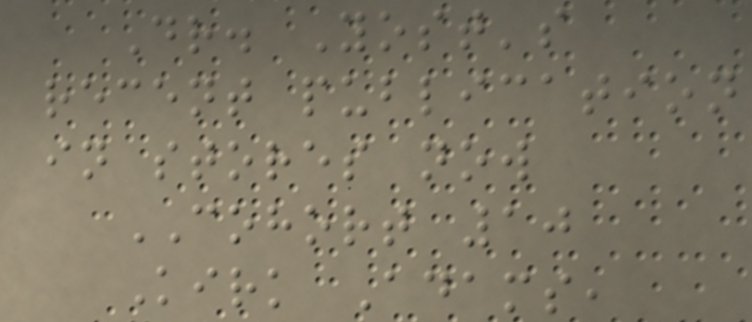Dr. Yost's
recent publication
in stores now
COHORT 10
Kirk Adams,
